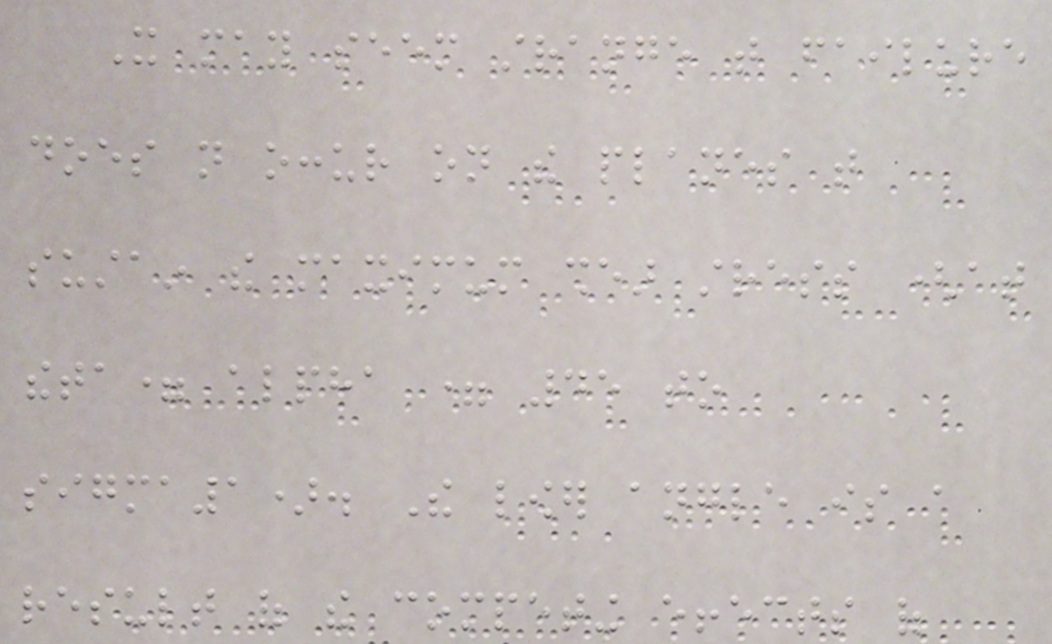It may seem strange that failure
does not occur on the planes that
sustain the maximum shear stress (at
theta= alpha = 45 to
sigma1). The lower angle is a
result of the competing effects of
